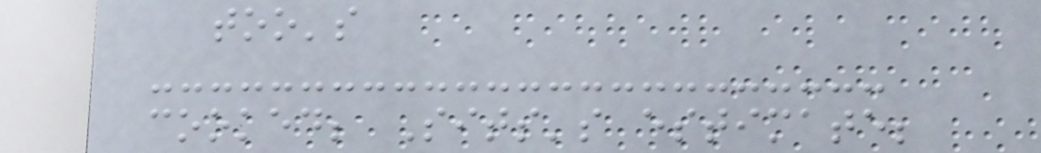too's
cooked; Sits's estimate;
